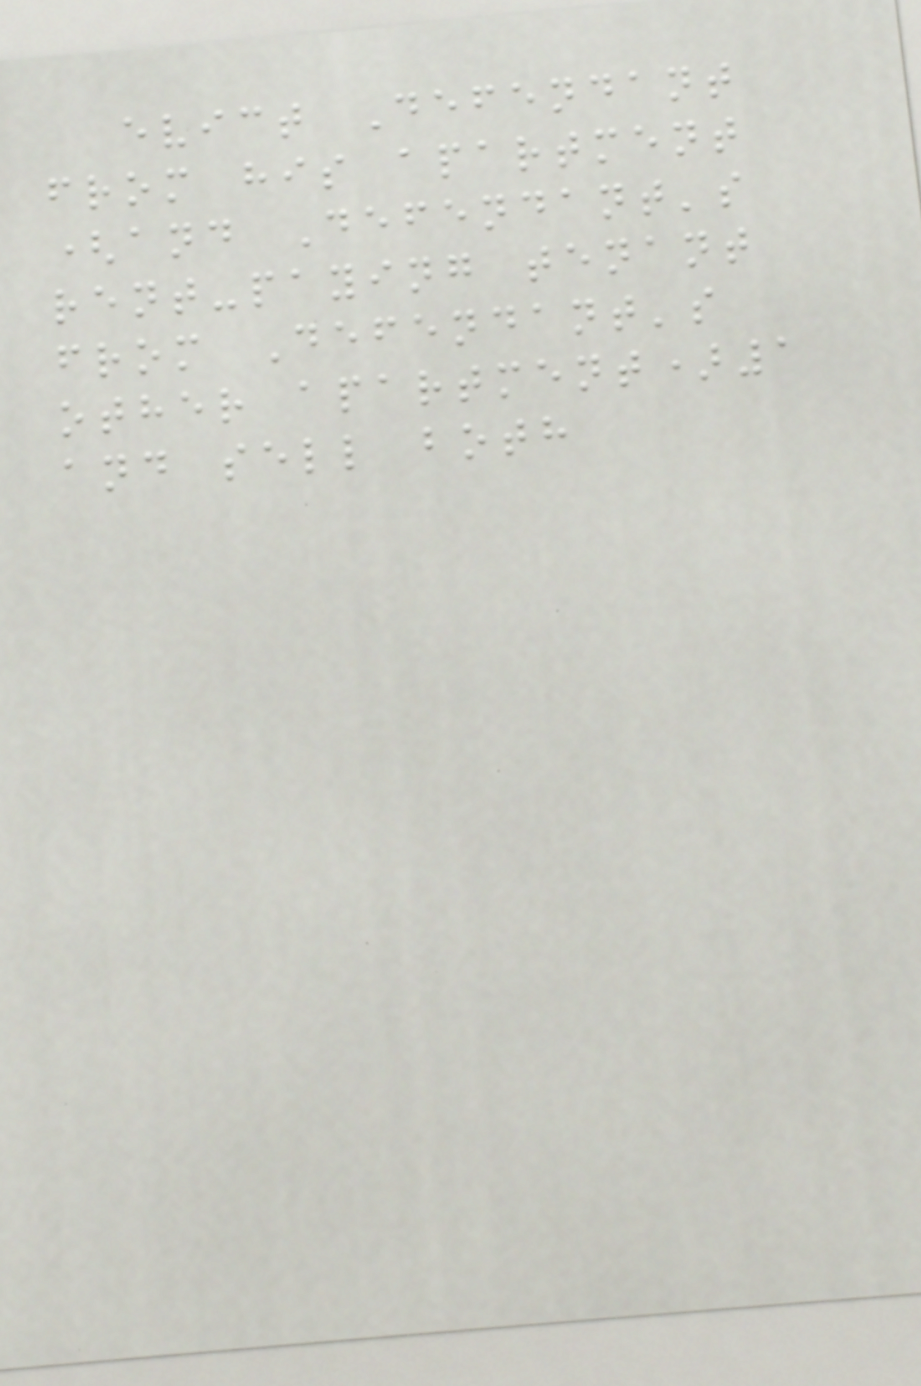evict Defendant
from his apartment
(and Defendant's
rent-paying tenant
from Defendant's
other apartment)1
and sell both
